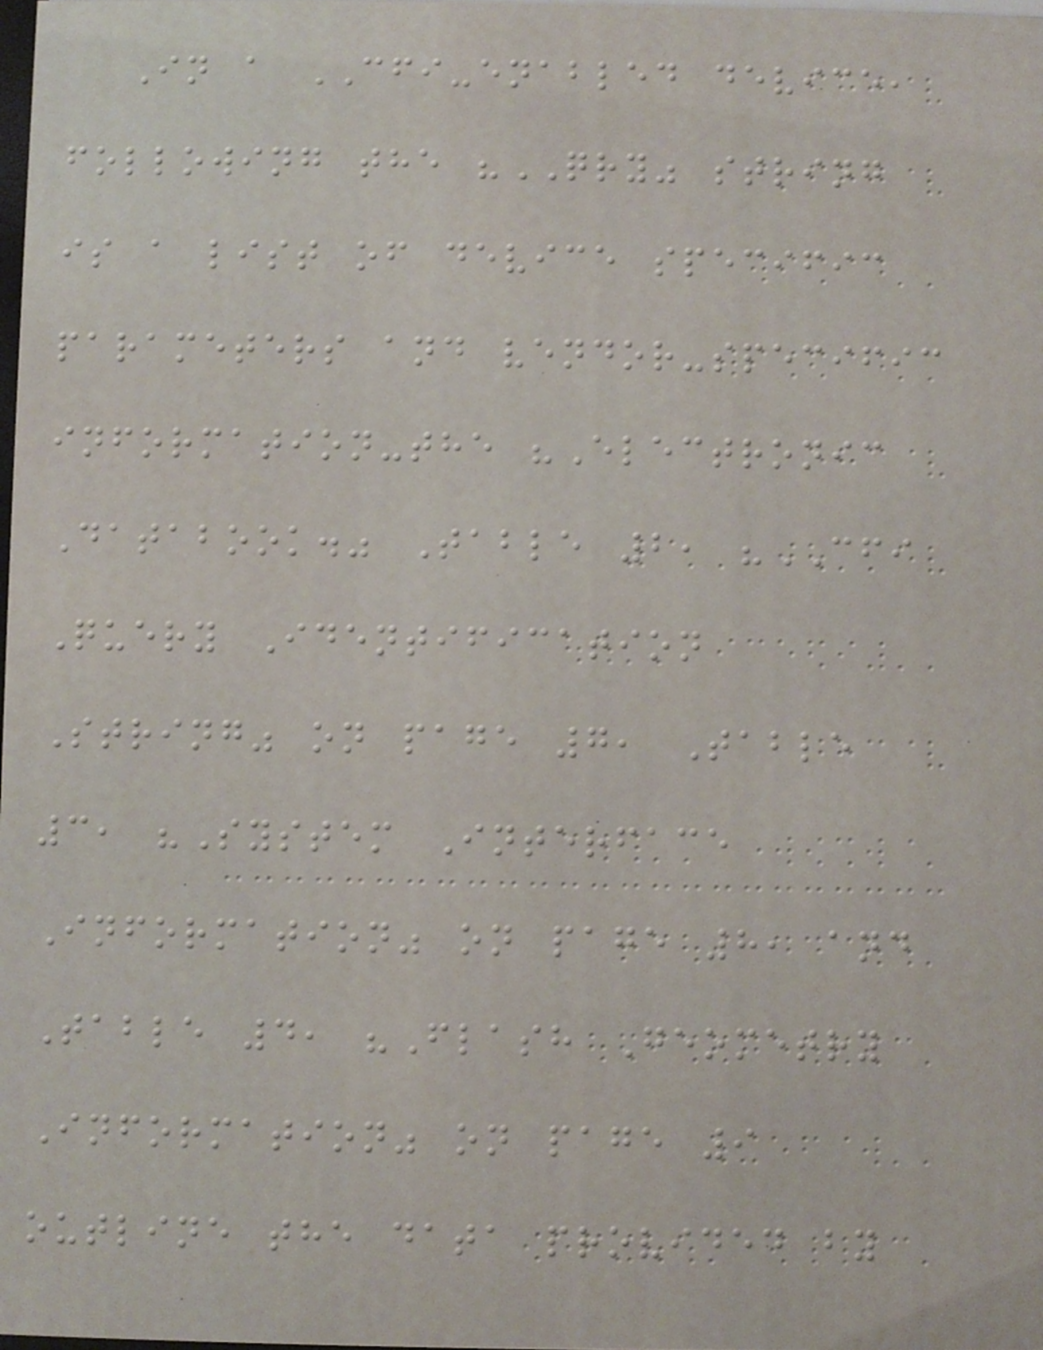In a CFI-enabled device,
following the "QRY" string
is a list of device specific
parameters and vendor-specific
information-the "Electronic
Databook." Table 2, "CFI
Query Identification
String" on page 7, Table
3, "System Interface
Information" on page 8, and
Table 4, "Flash Geometry
Information" on page 9
outline the data provided by
